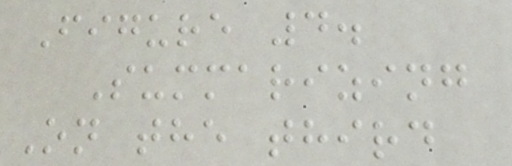Figure 4.
Summarizing
On the third
